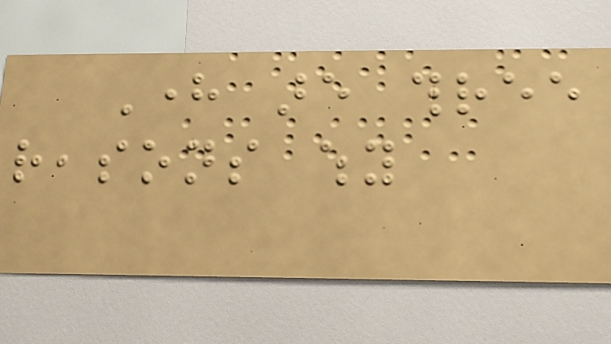Here are three
reasons why
